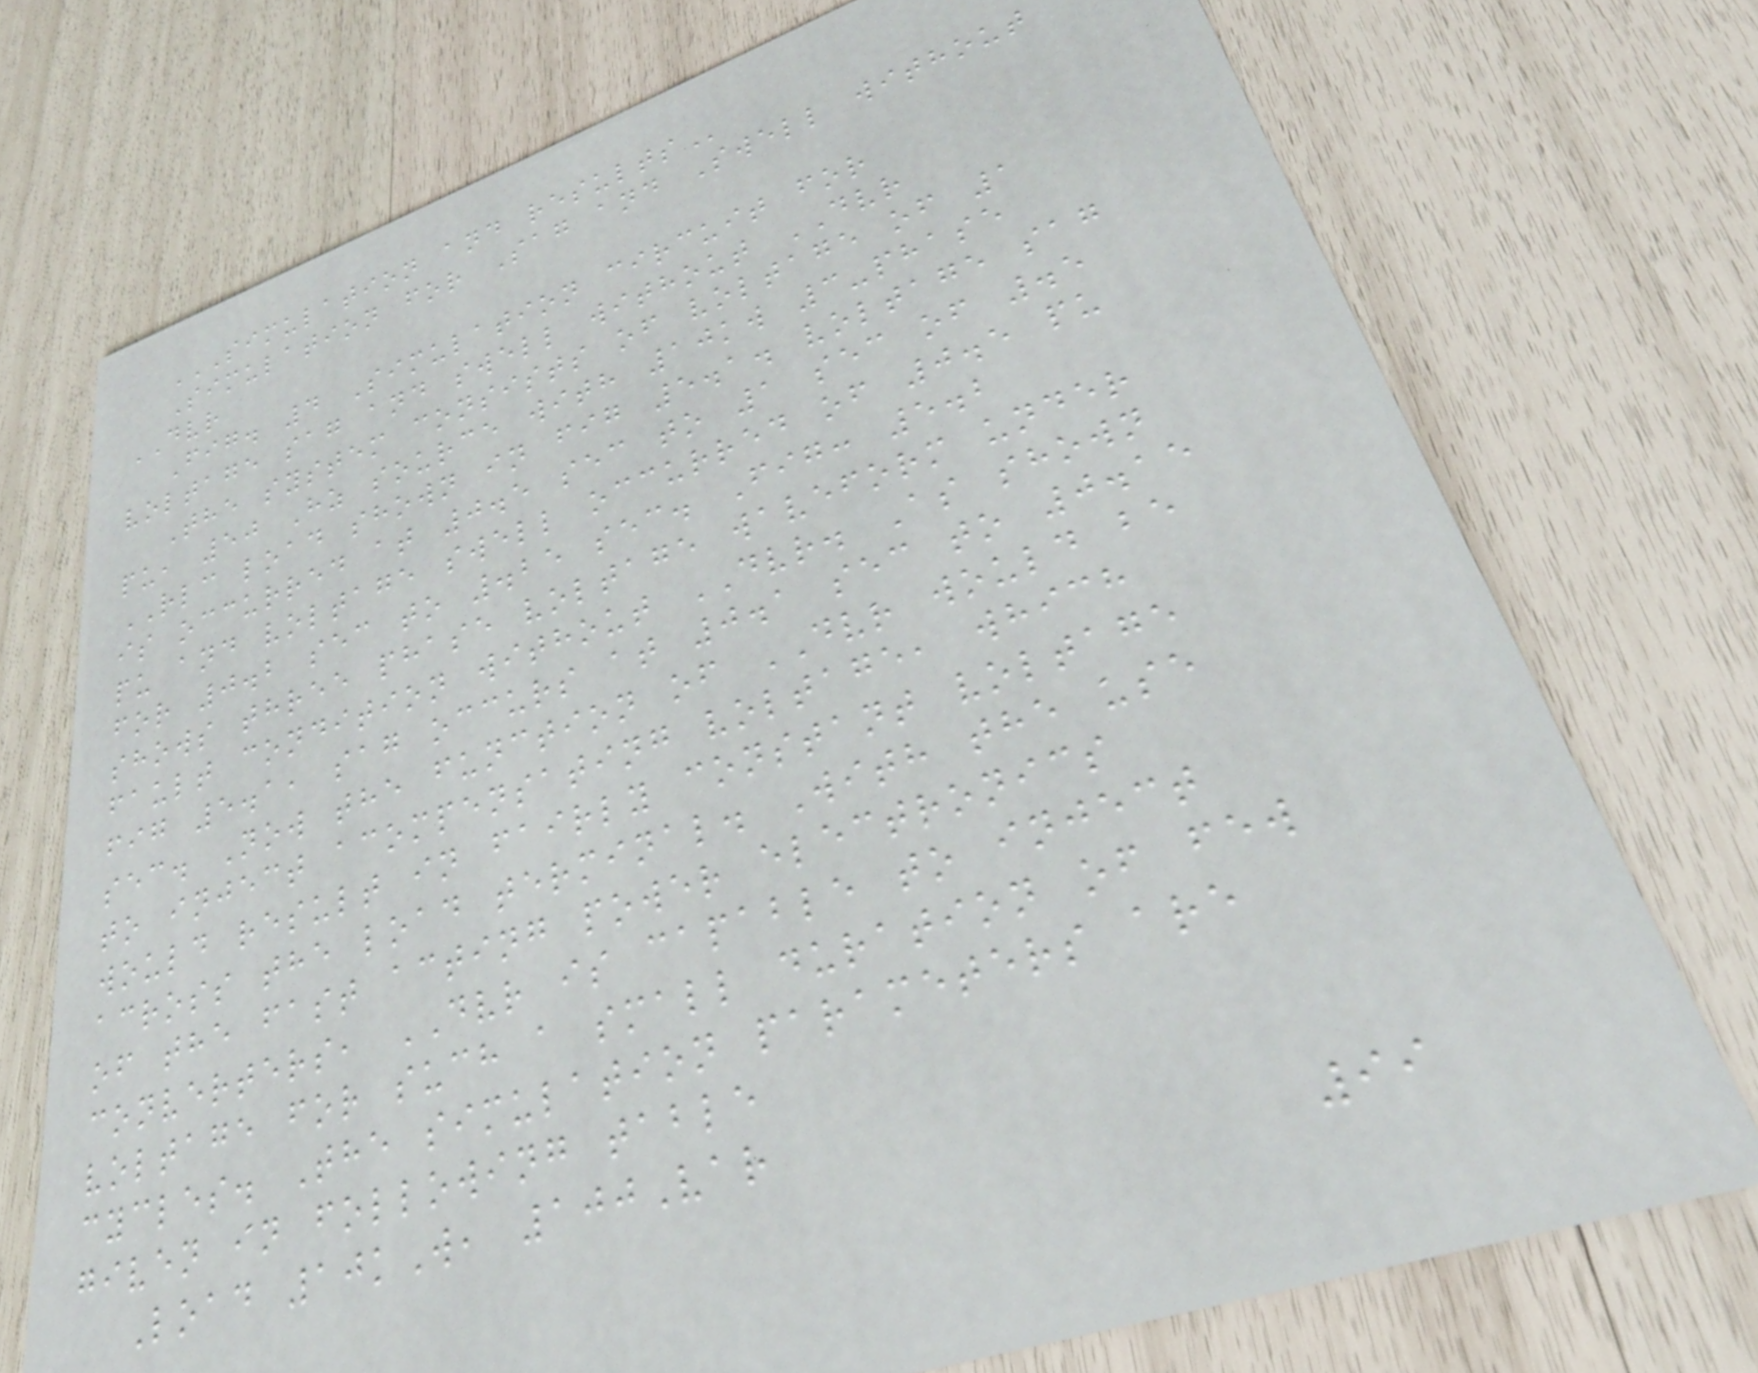SIMULATION AND RESULTS
Simulation for Sag and Swell without
DVR
Fig. 4 Simulation circuit for
voltage sag and swell without DVR
The system consists of voltage of 1
pu, 50 Hz source with 10kw 3-phase
RLC load shown in fig 5.1. voltage sag
is occurred at 0.5 sec to 1 sec of .5
pu and voltage swell occurred of 0.5 pu
for 0.2 sec to .25 sec. Fig: 5.2
shows three phase voltage waveform under
fault condition without DVR. As shown
fig 5.1, sag occurs at 0.1 sec to 0.15
sec. Now the function of DVR would be
to inject acompensating voltage, which
would result in fairly constant voltage
across the load terminal. With the use
of the fast acting power electronics
converters, DVR is capable to inject
voltage for such a small duration of few
cycles. The simulation parameters are
given in following table
Load 10kW, 100Var
99
